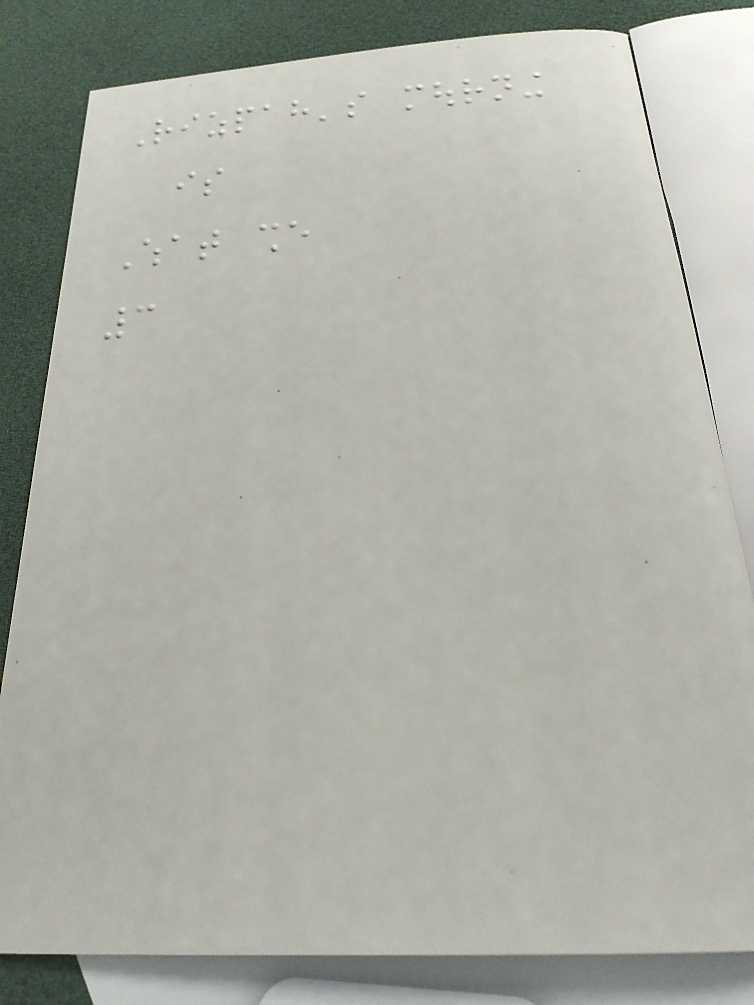Rizpah's mourning
is
What she
3
